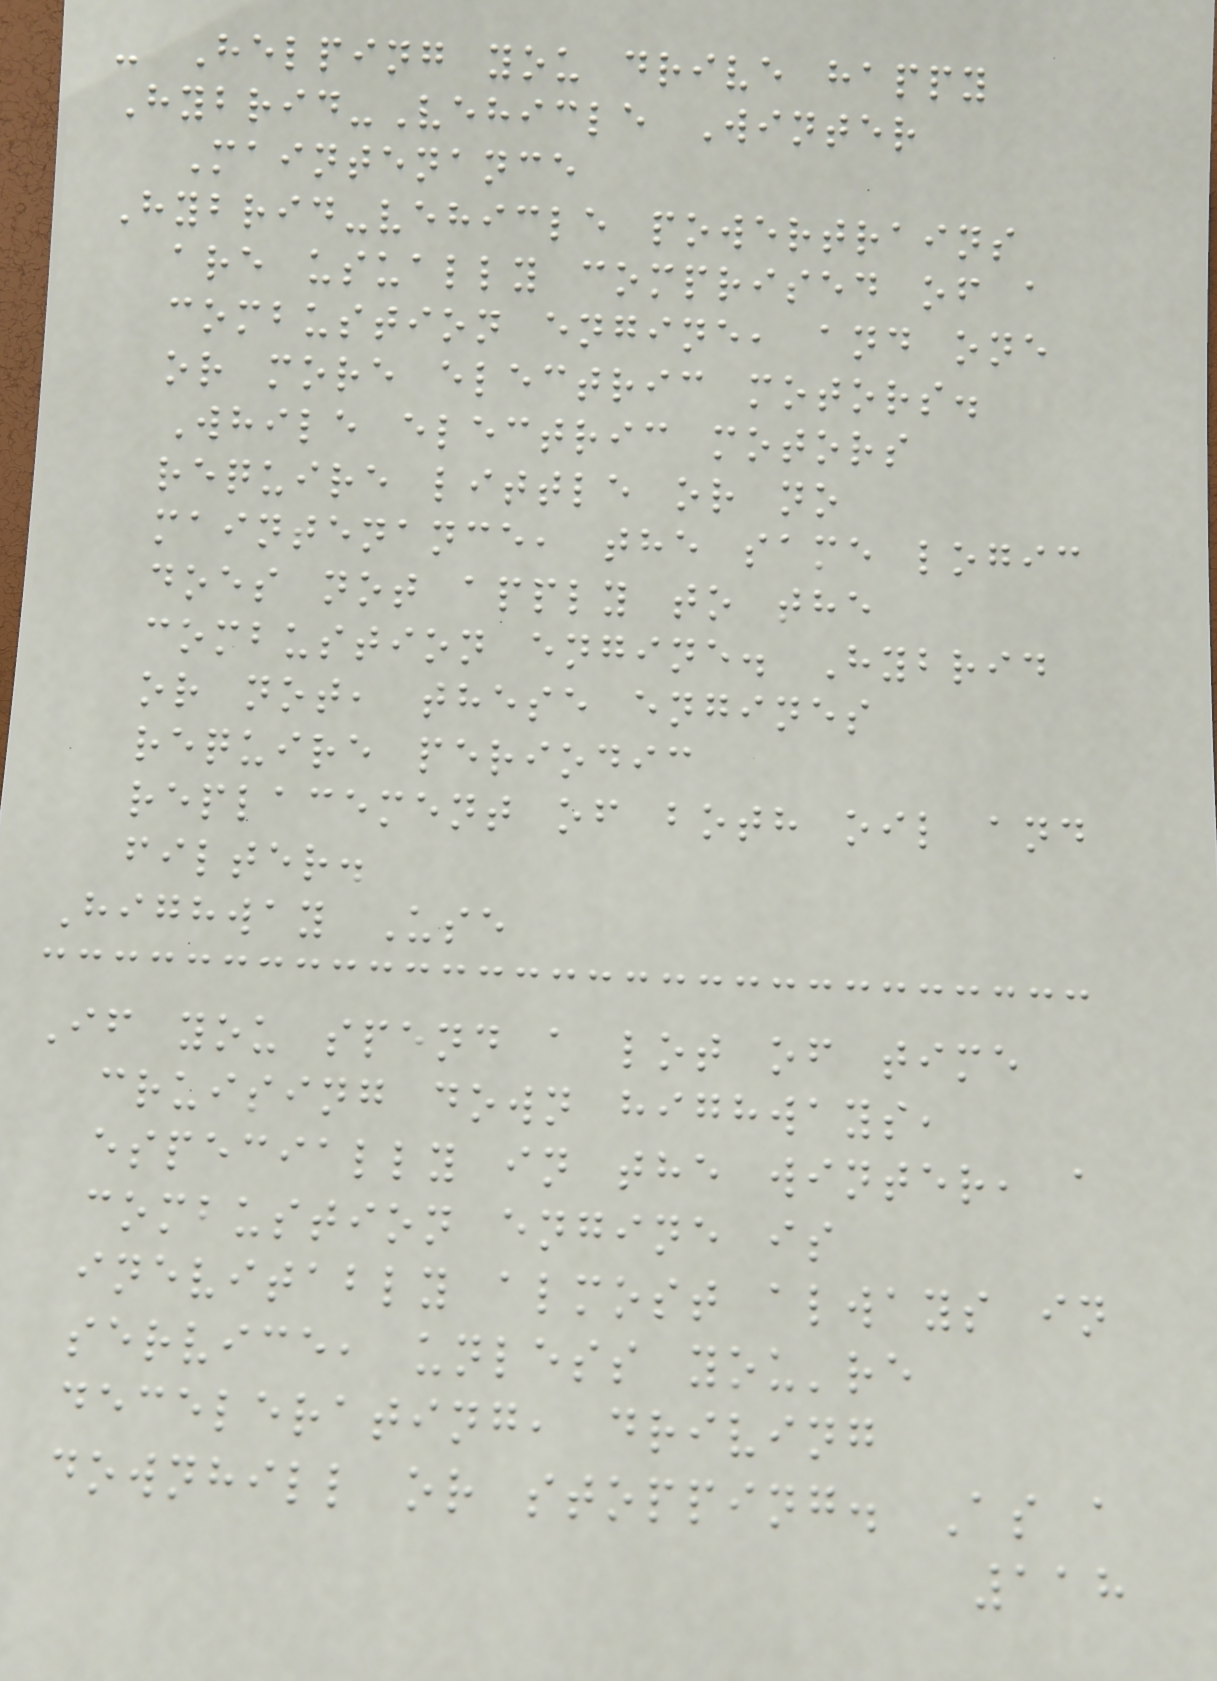- Helping you drive happy
Hybrid-Vehicle Winter
Maintenance
Hybrid-vehicle powertrains
are usually comprised of a
combustion engine, and one
or more electric motors.
While electric motors
require little or no
maintenance, the same logic
does not apply to the
combustion engine. Hybrid
or not, these engines
require periodic
replacement of both oil and
filter.
Highway Use
If you spend a lot of time
cruising down highways,
especially in the winter, a
combustion engine is
inevitably almost always in
service, unless you're
decelerating, driving
downhill or stopping. As a
118
